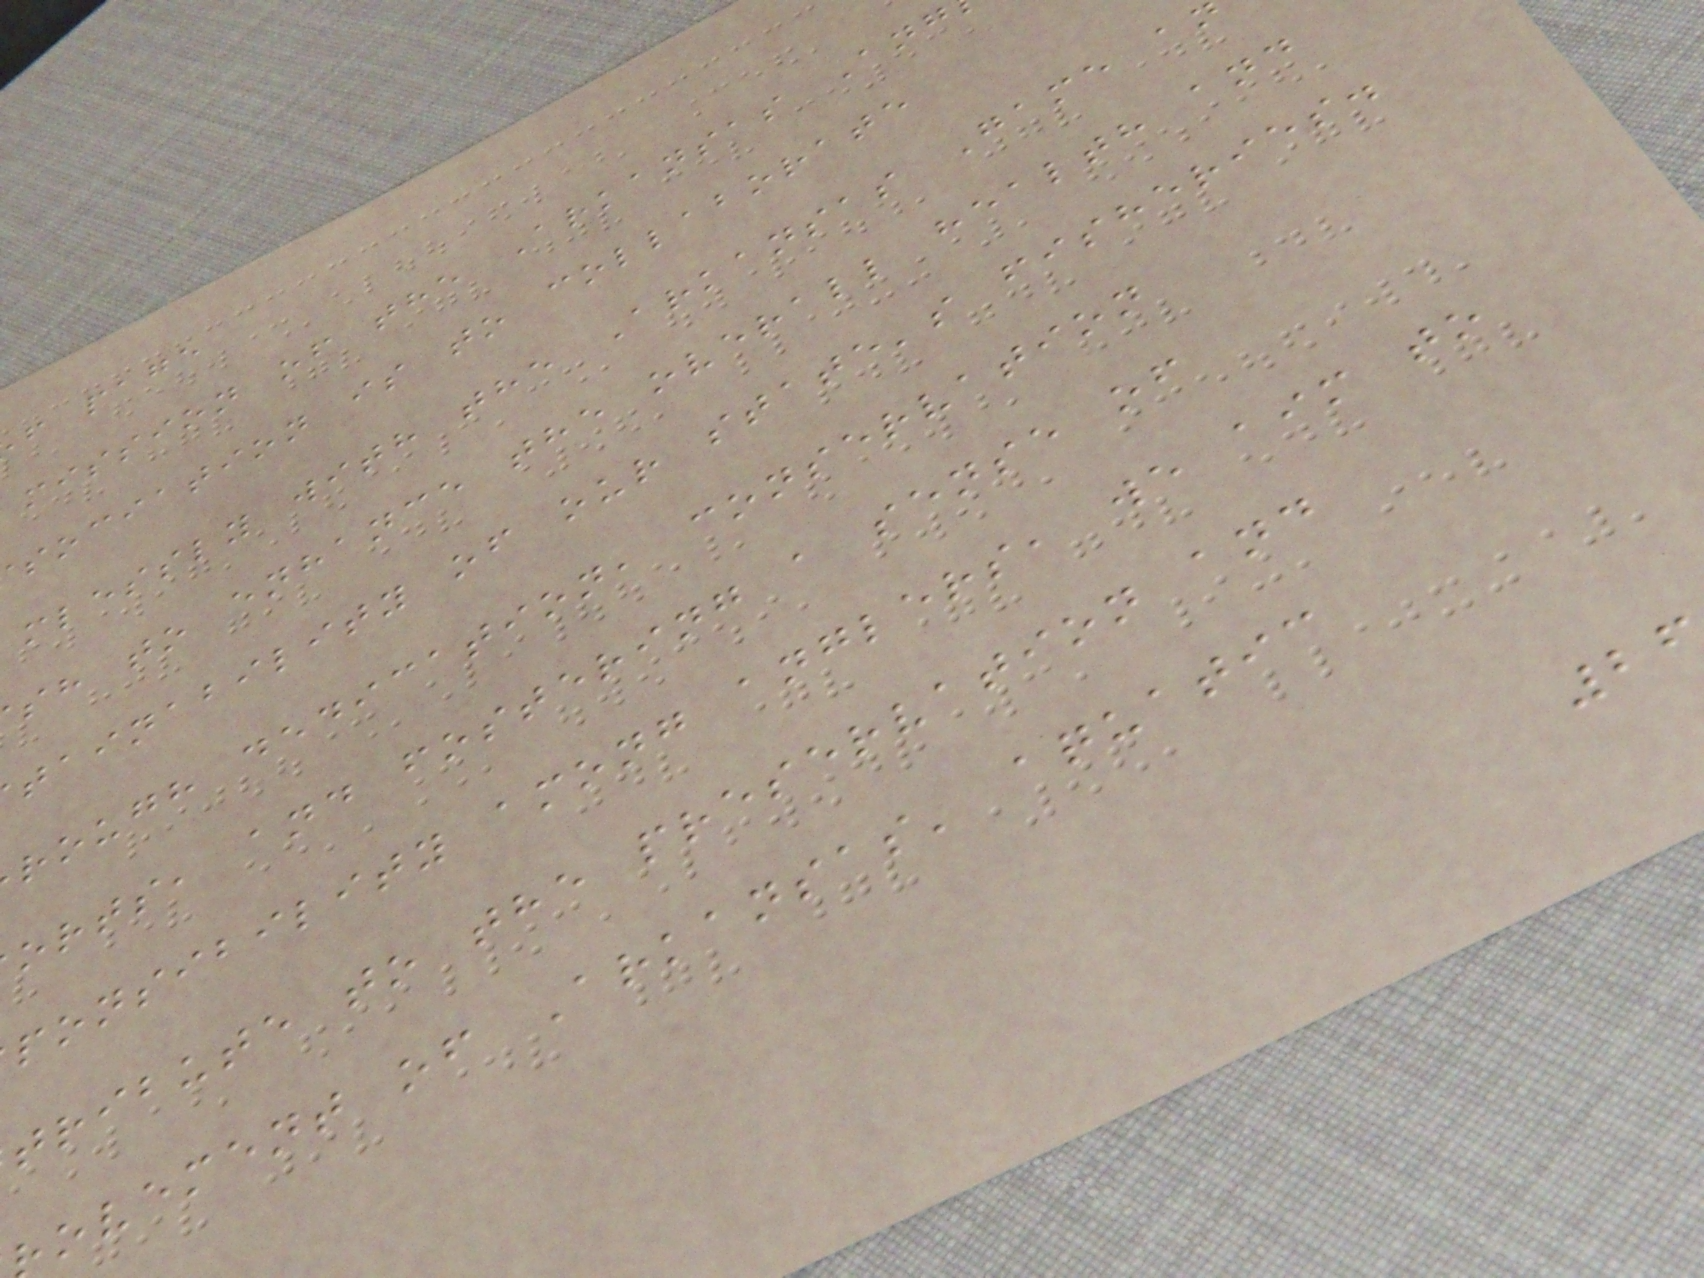f page
mission of the Arkansas Ang
sociation is to collaborate
mlessly with the Arkansas Game a
sh to enhance the overall health and
tainability of our state's fisheries.
rough dedication, conservation
orts, and fostering a sense of
ponsibility among anglers, we aim to
tribute to the preservation and
ovement of Arkansas' aquatic
